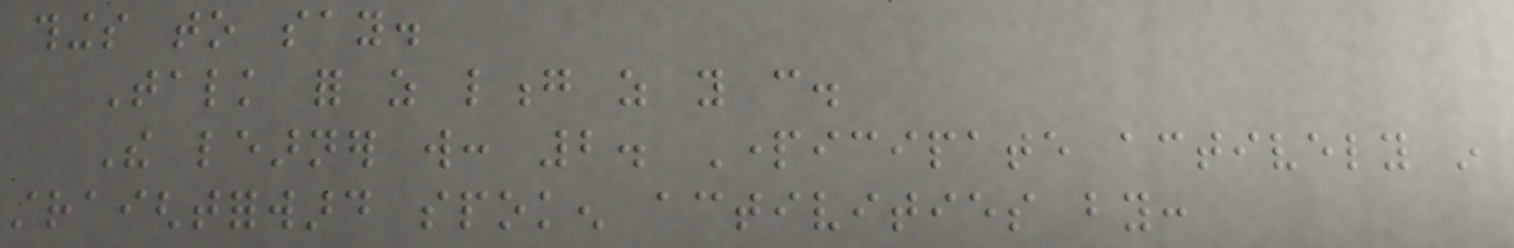things to say.
Talk for as long as you can.
The learner will: 2. Participate actively in
straightforward spoken activities by:
